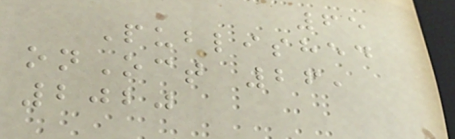65
Published
onOct 26,
2020
